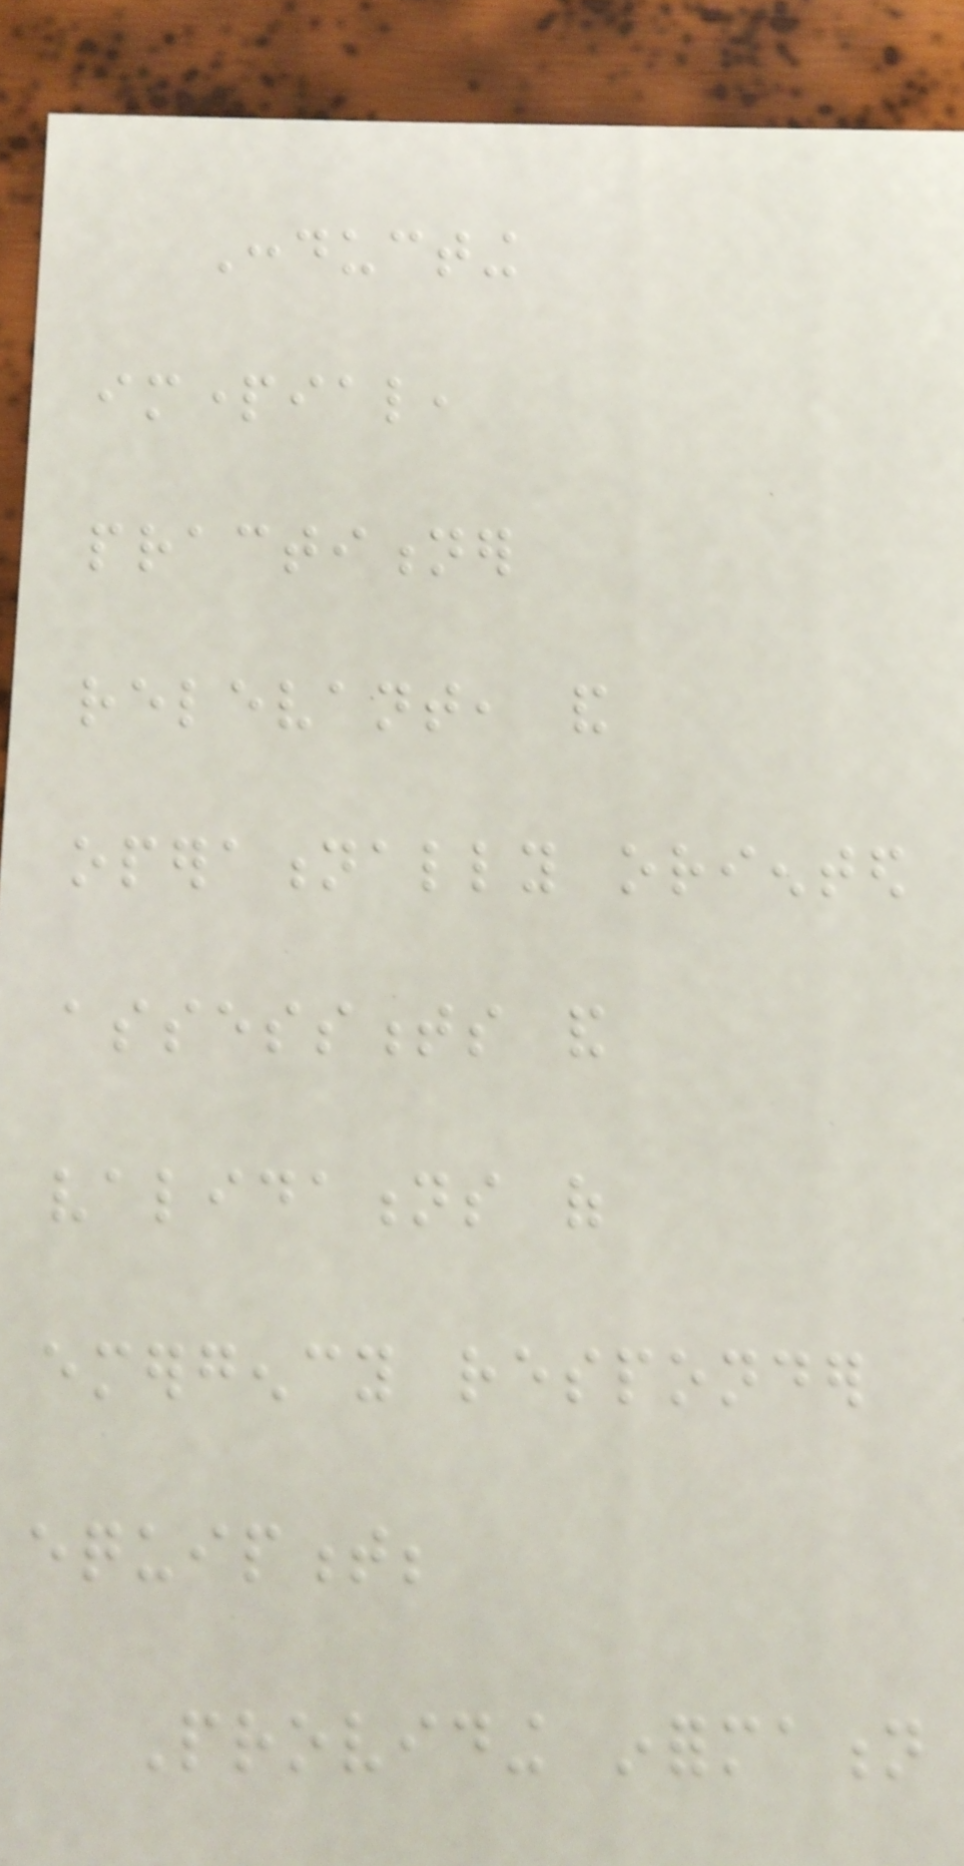Conducting
impartial,
practitioner
relevant, and
operationally oriented
assessments and
validations of
emergency responder
equipment;
Providing information
